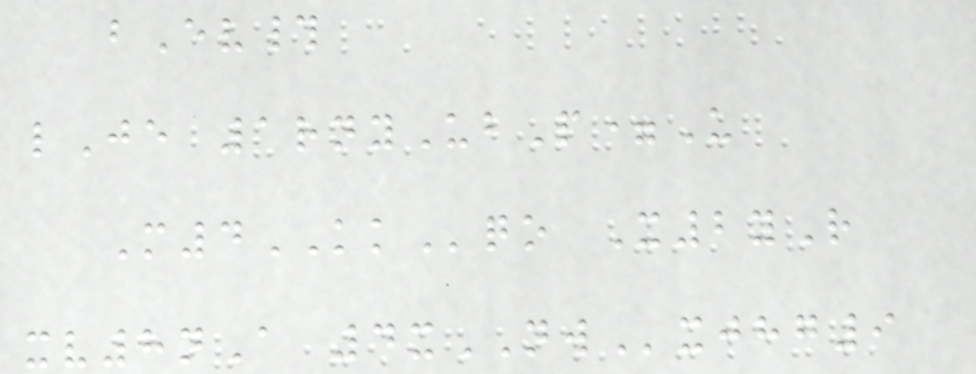bEv#
lJe 1rnyUbP=U
M4KKqo X2yR
xv8nA 4xNWxjhg9
